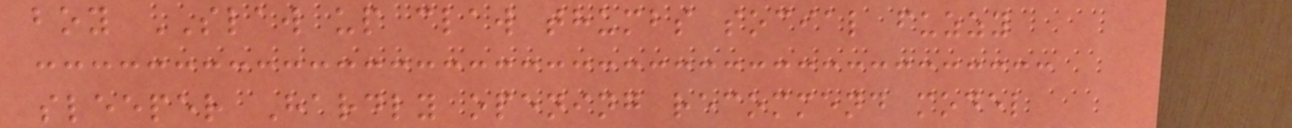boy SLAW up claw thumbs social fuzzy
sleeper Hardly opening recommend model
